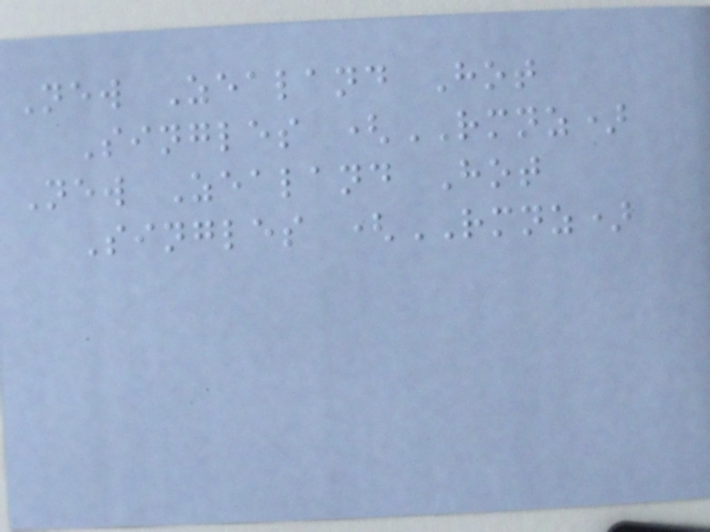New Zealand Hot
Singles (RMNZ)
New Zealand Hot
Singles (RMNZ)
